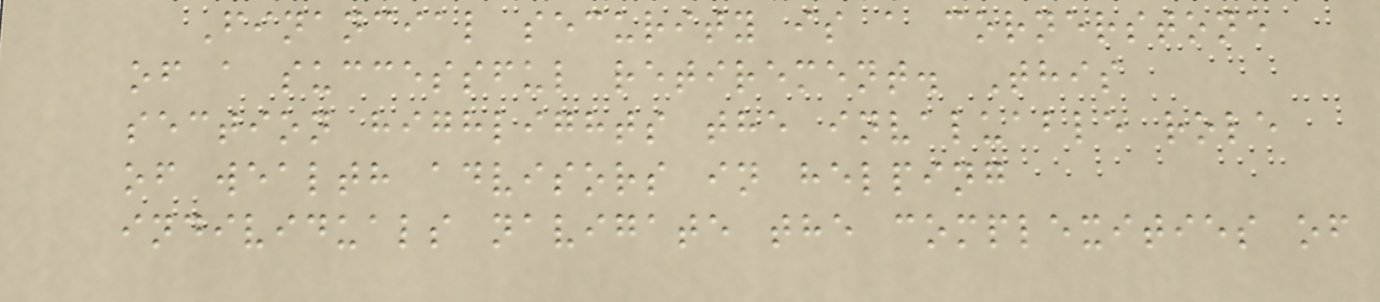Financial security is a cornerstone
of a successful retirement. This
section highlights the invaluable role
of wealth advisors in helping
individuals navigate the complexities of
